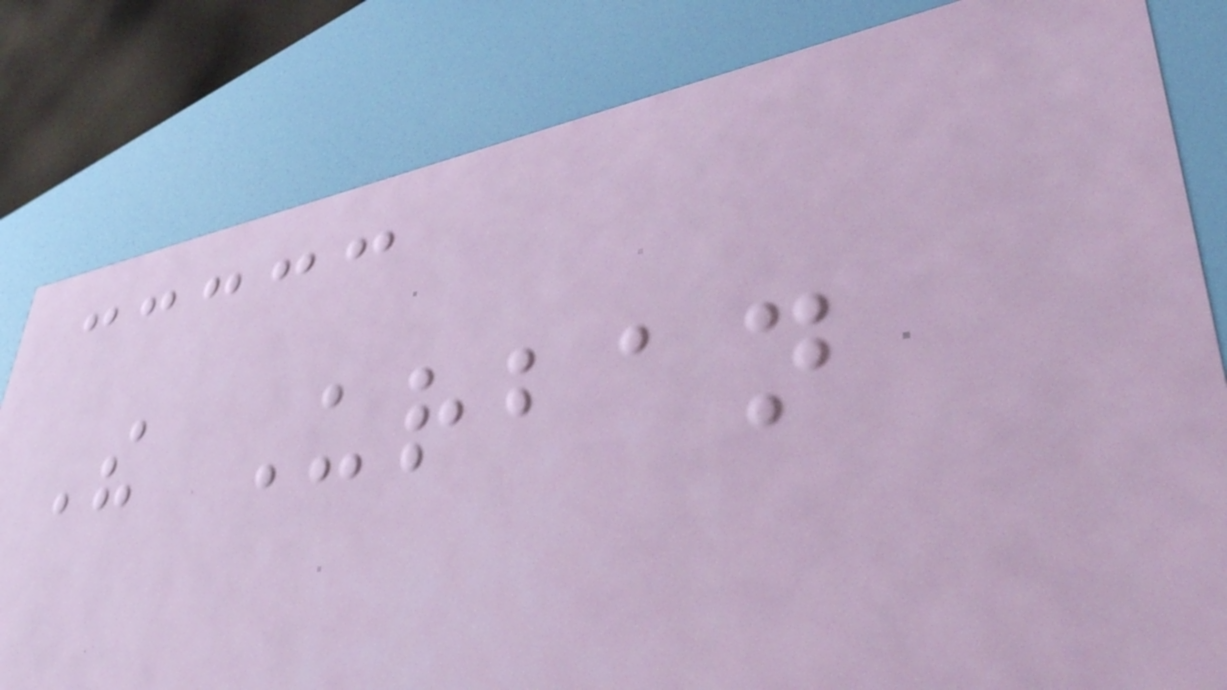The Urban
